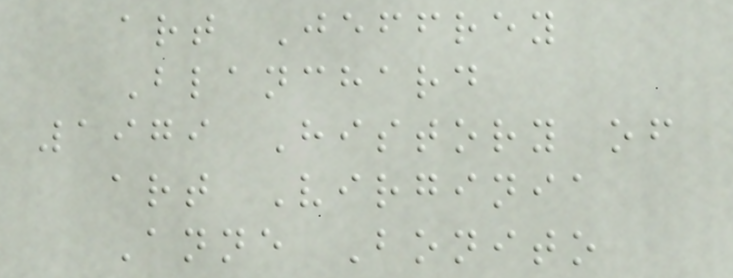art Jeffrey
Blanchard
1979 History of
art Virginia
Anne Bonito
